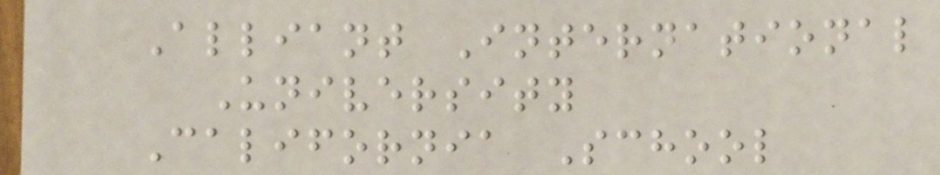Alliant International
University
California School
